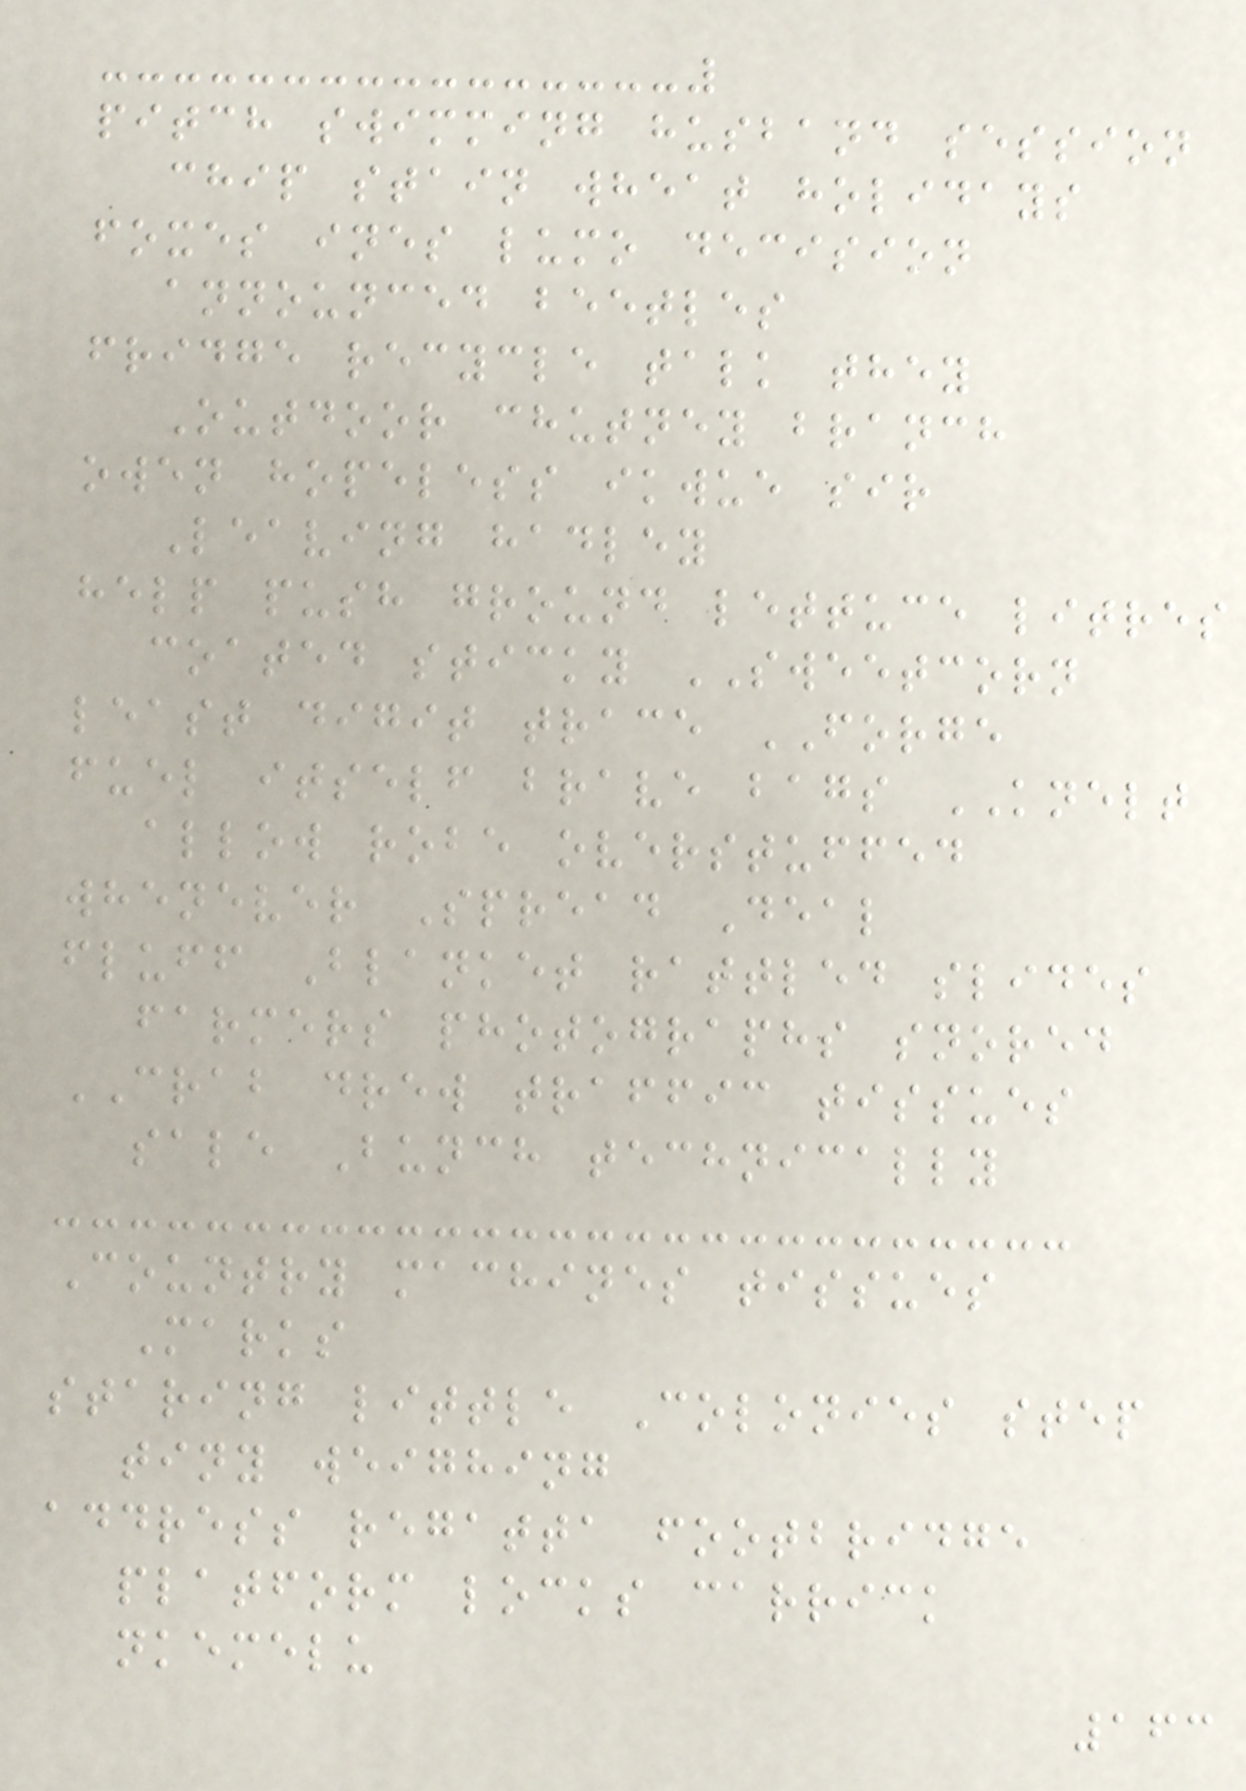pitch swimming husband session
chip stain wheat holidays
foxes ines lumo decision
announced beetles
fridge recycle talk they
Outdoor chutney branch
owen hopeless ikwue sir
Leaving hadley
help push ground lettuce litres
coated sticky SWEETCORN
least digit trace FORGE
fuel itself brave bags KNELT
allow robe overstuffed
whenever Spread Deal
fluff Blanket rattled slides
farmers photographs snored
CRAB drew traffic tissues
sale Bunch technically
Country machines tissues
Marks
staring little Colonies step
tiny weighing
address regatta footbridge
platform locks carrick
nkemelu
163
